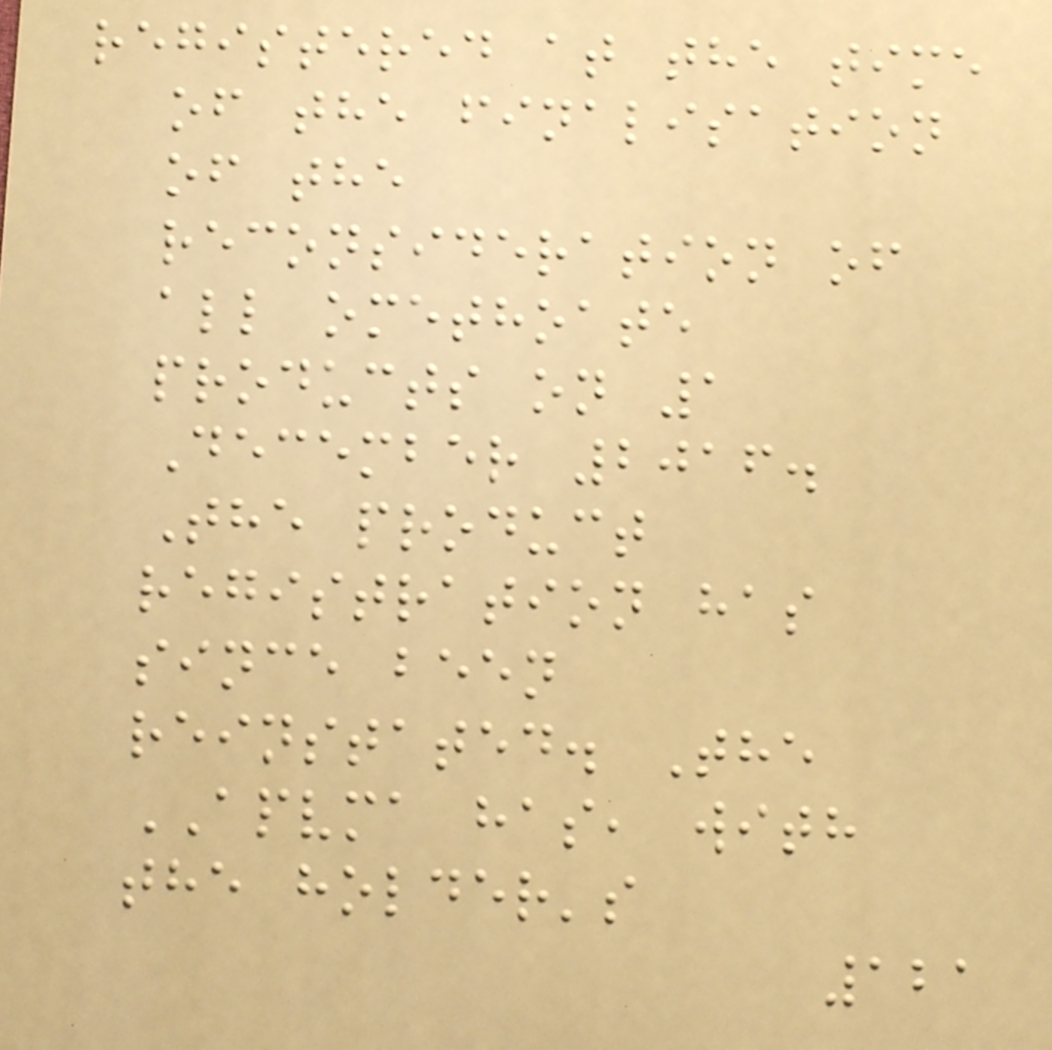registered at the time
of the finalisation
of the
reconsideration of
all omethoate
products on 1
December 2016.
The product
registration has
since been
reinstated. The
APVMA has, with
the holder's
121
